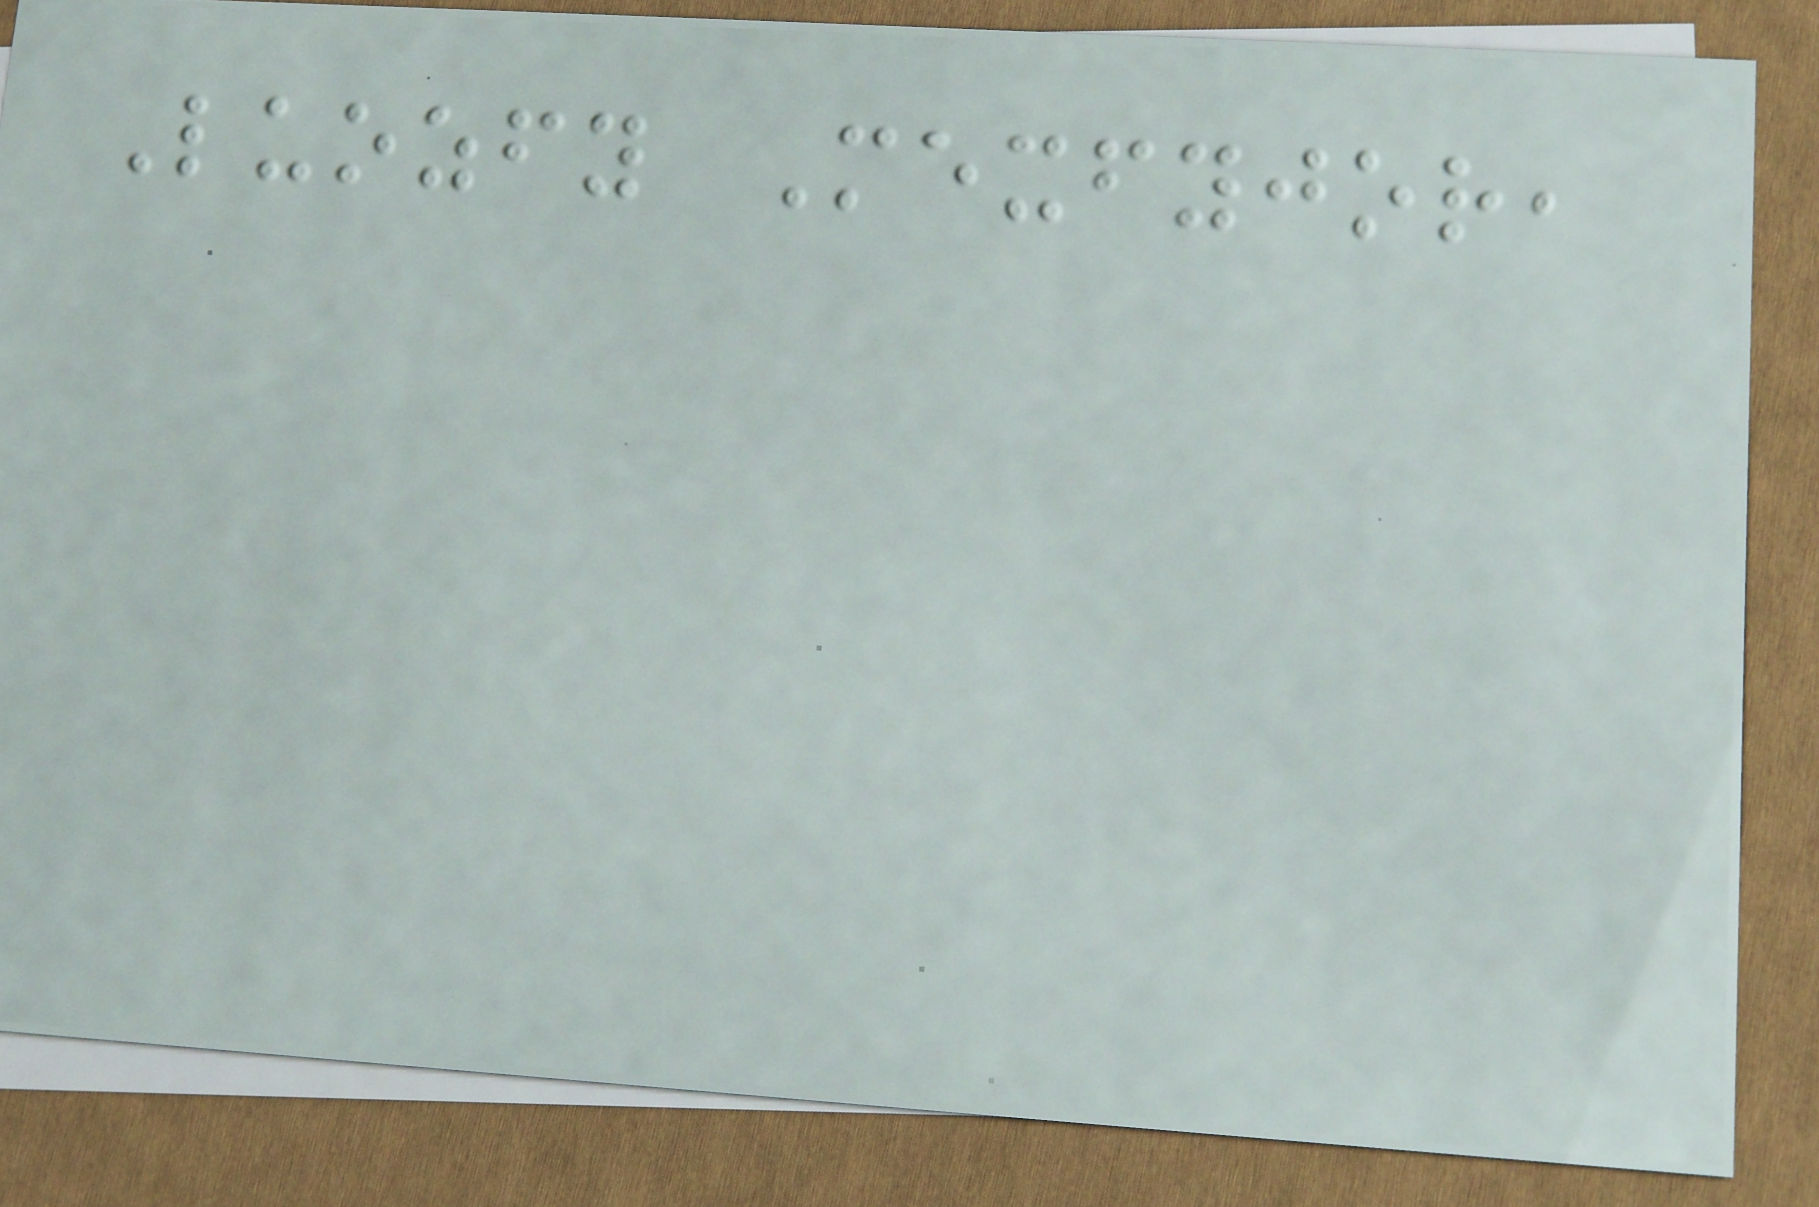Luozfy Mexfyjor,
